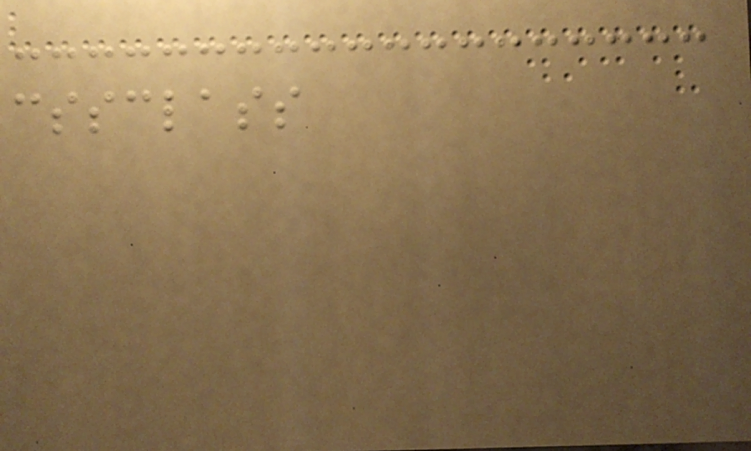cssclass
